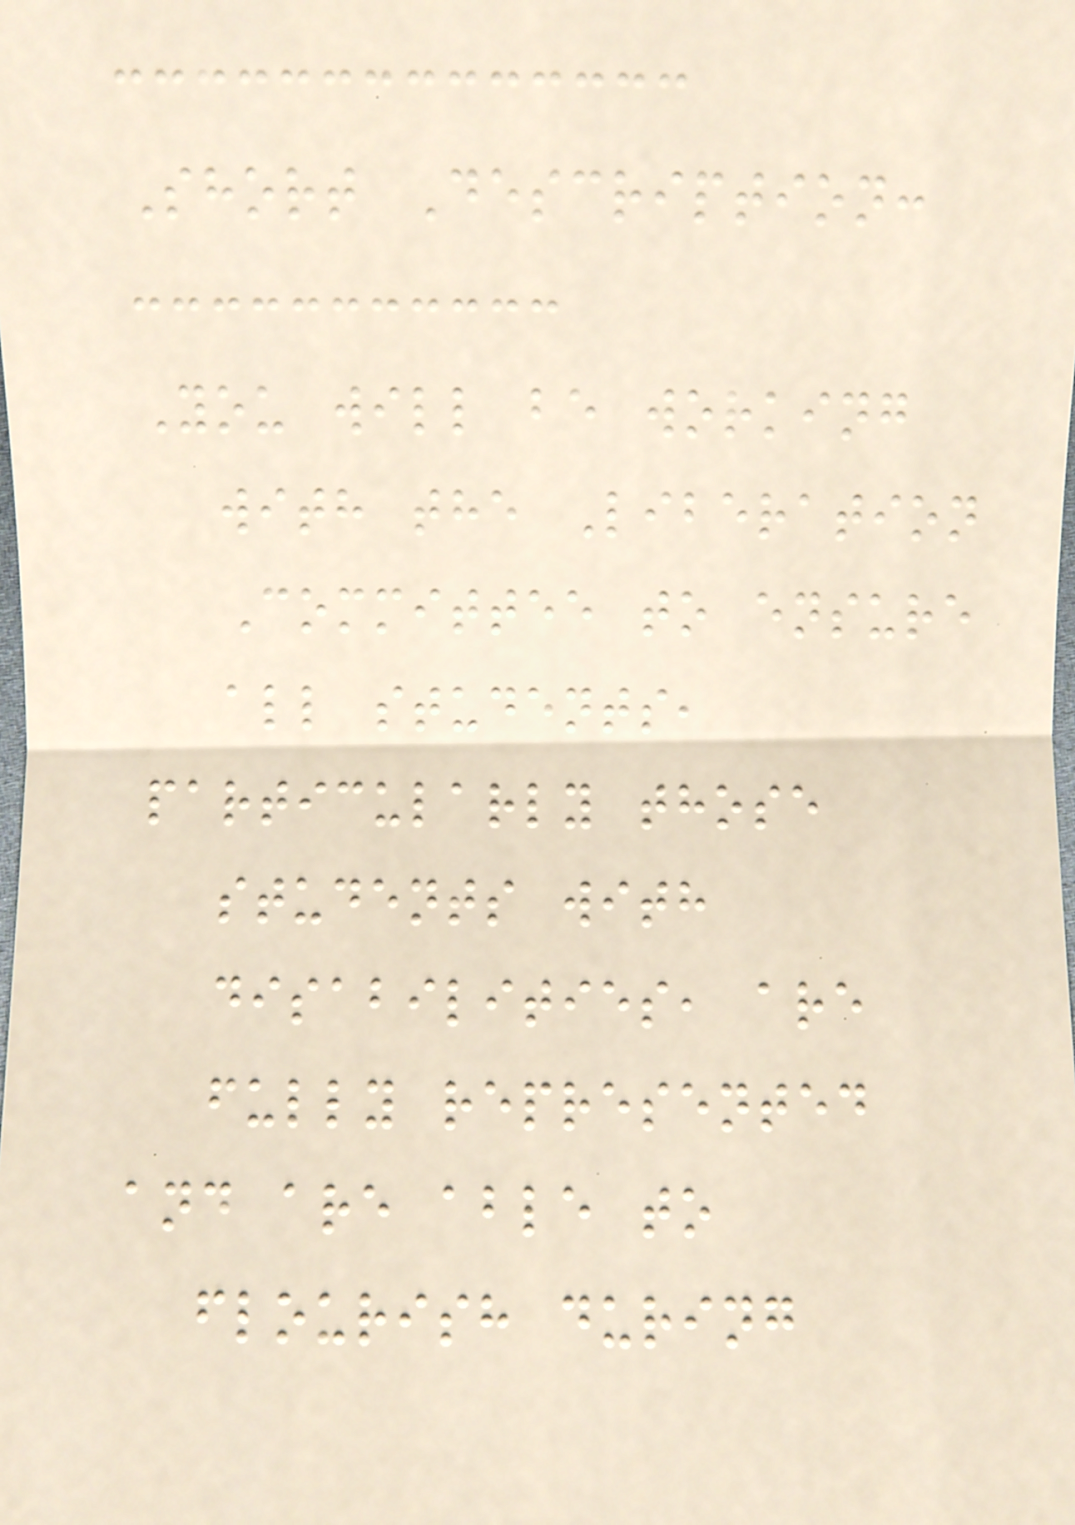Short Description:
You will be working
with the Liberation
Committee to ensure
all students,
particularly those
students with
disabilities, are
fully represented
and are able to
flourish during
